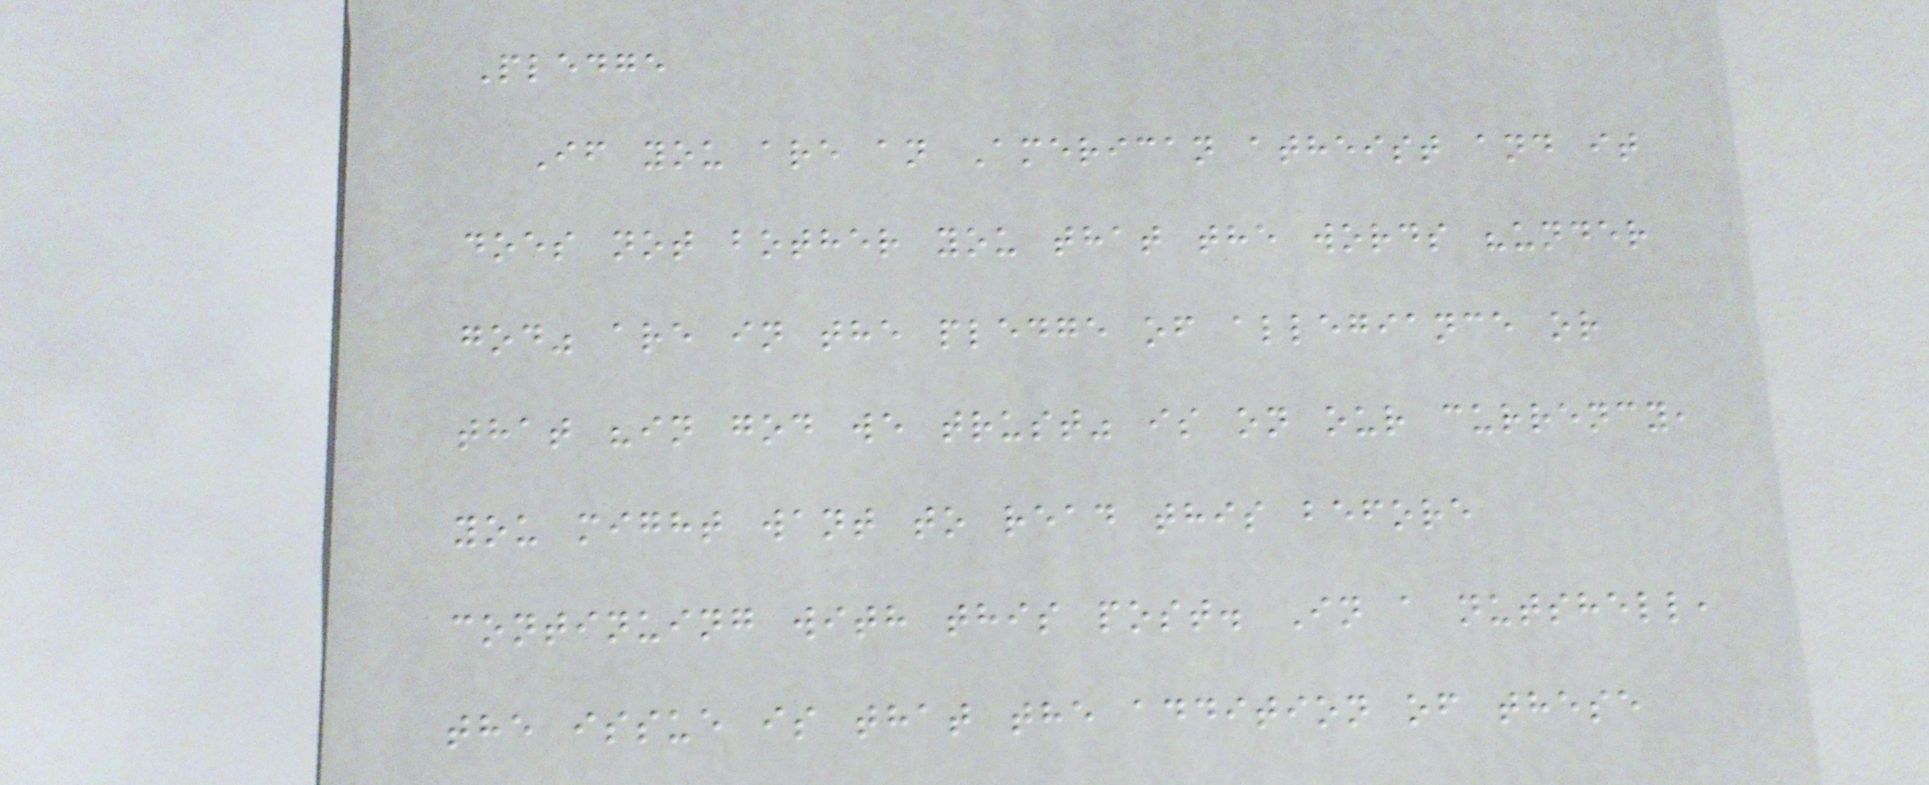Pledge
If you are an American atheist and it
does not bother you that the words "under
god" are in the pledge of allegiance or
that "in god we trust" is on our currency,
you might want to read this before
continuing with this post. In a nutshell,
the issue is that the addition of these
